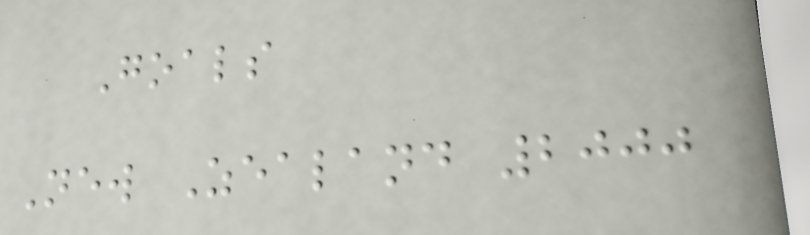Goals
New Zealand 2000
